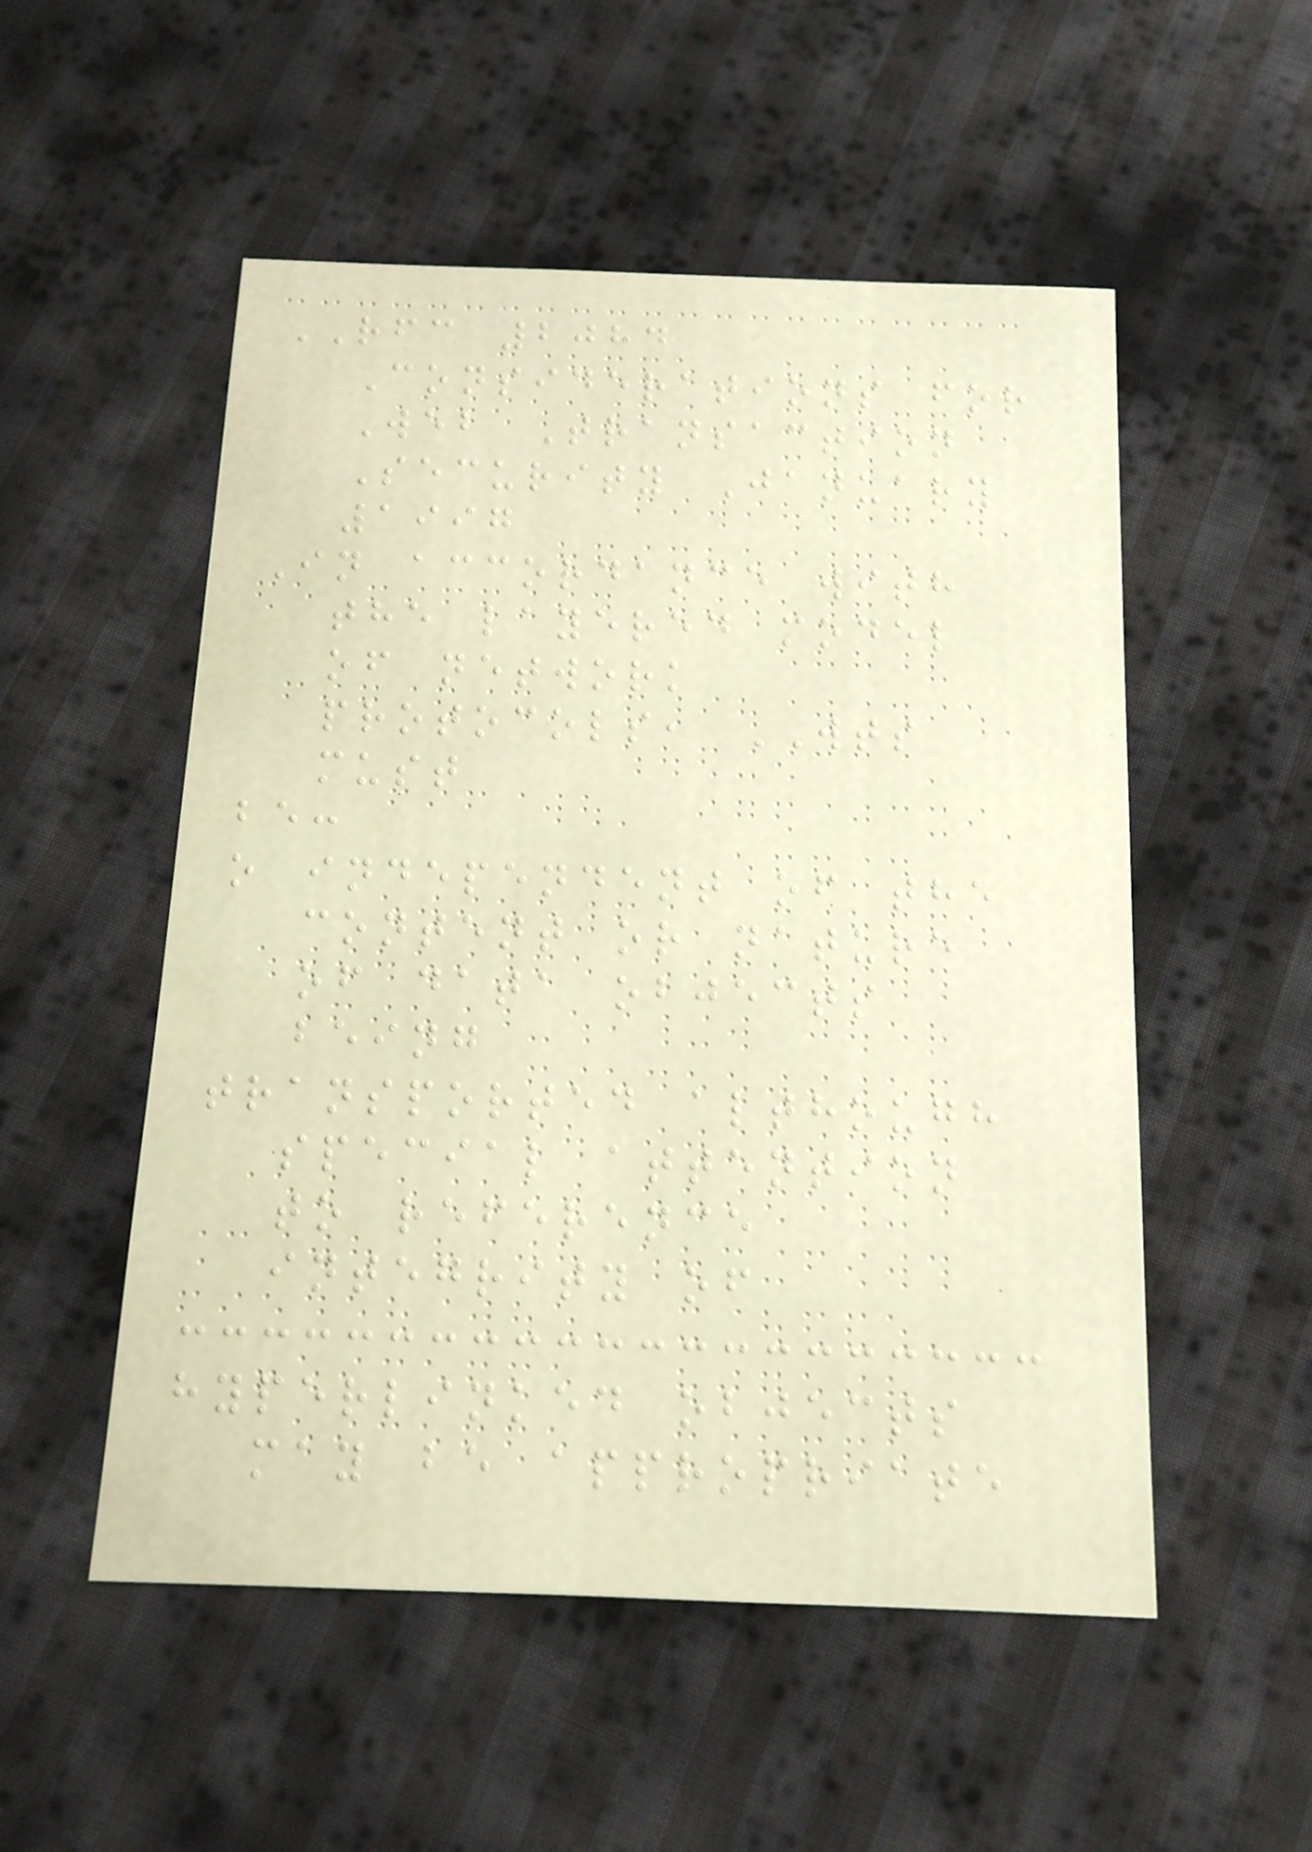RFC 2084
Considerations for
Web Transaction
Security January
1997
In accordance with
the layered model
of network
protocols, WTS
must
be:
o independent of the
content or nature
of data objects
being
transported although
special attention
to reference
integrity of
hyperlinked objects
may be appropriate
